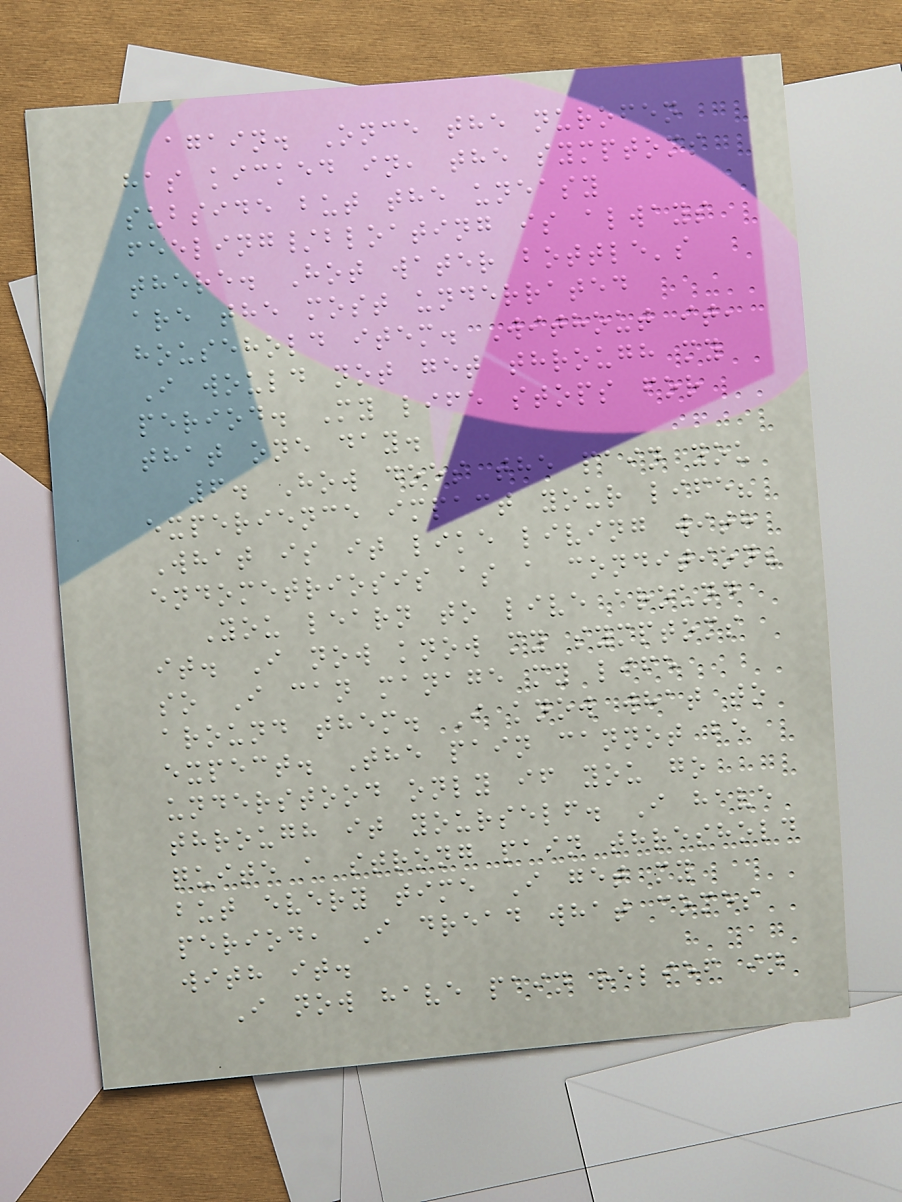again. Once the nurofen
has kicked in, the symptoms
subside but the uneasy
feeling/bloating is always
there. Hot water bottle's
are the most underrated
household item. Without it,
I would not get through my
period. My life stops for
that one day.
6. How does the pain you
experience impact your life?
What is it like living with
endometriosis as a condition?
You learn to live around
it. I now know my symptoms
so I can manage my life
around them. I know what to
expect. The pain cannot be
understood only if you go
through it yourself. I have
quite a strong pain threshold
but every time I get my
period, I dread what comes
with it.
I now have pain relief in
